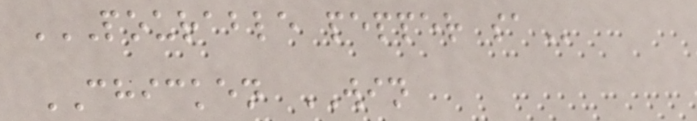POURABLE PEPPER SA
CHICKEN WIN
